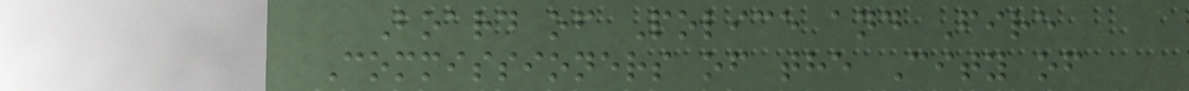Board of Police and Fire
Commissioners of the City of
